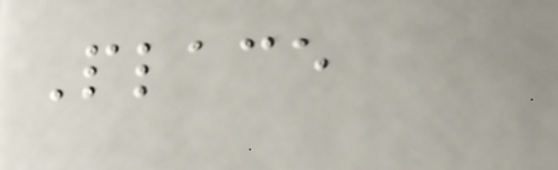Place
